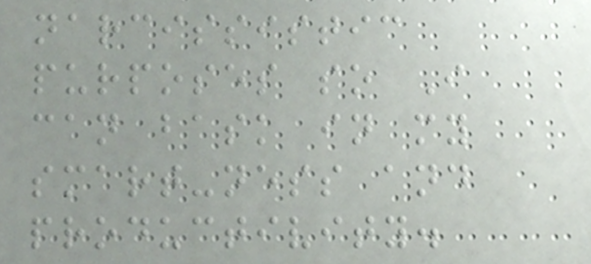narcissistic
purposes so I
can bask in my
smart-ness and
productivity.
